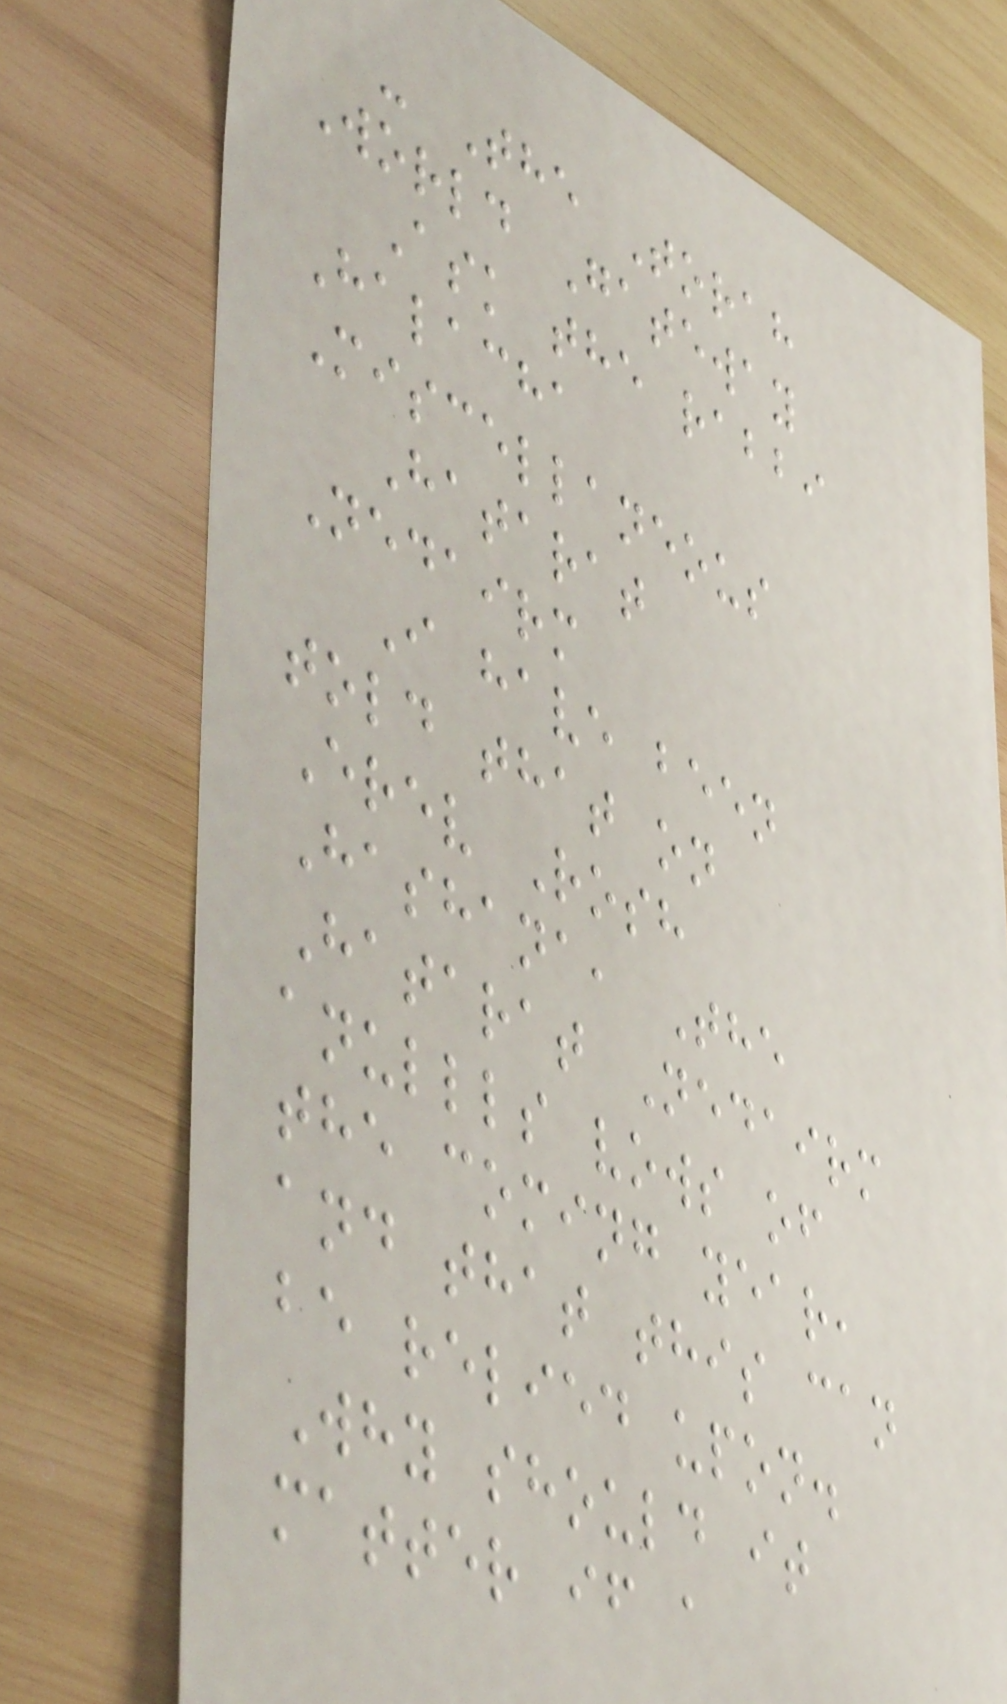- The Torah
World Gateway
Ask the rabbi
Halacha
Miscellaneous
Hatarat
Nedairm
I have been
told that on
Erev Rosh
Hashana, The
Hatarat Nedairm
anullls vows of
the coming year,
and that this can
be relied upon.
Why should it
matter if a
